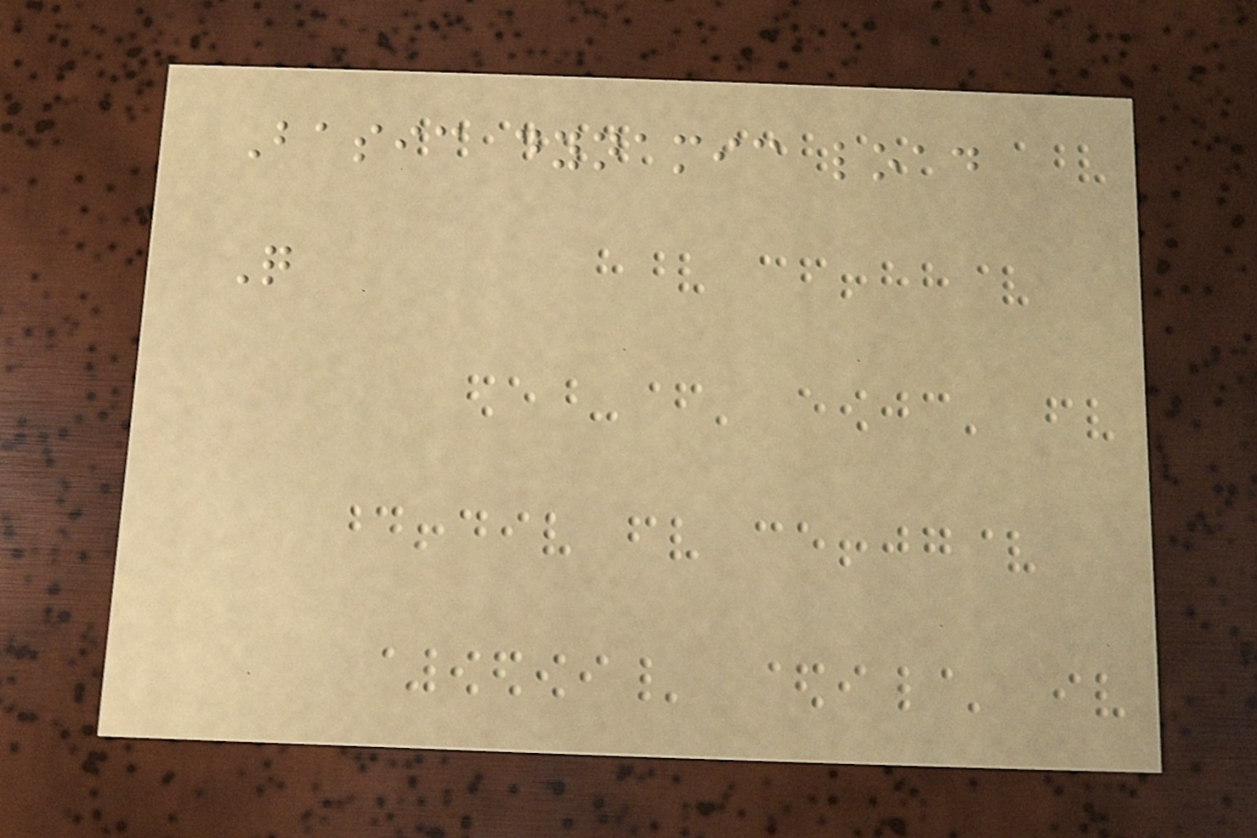Basic dynamic load
Q
